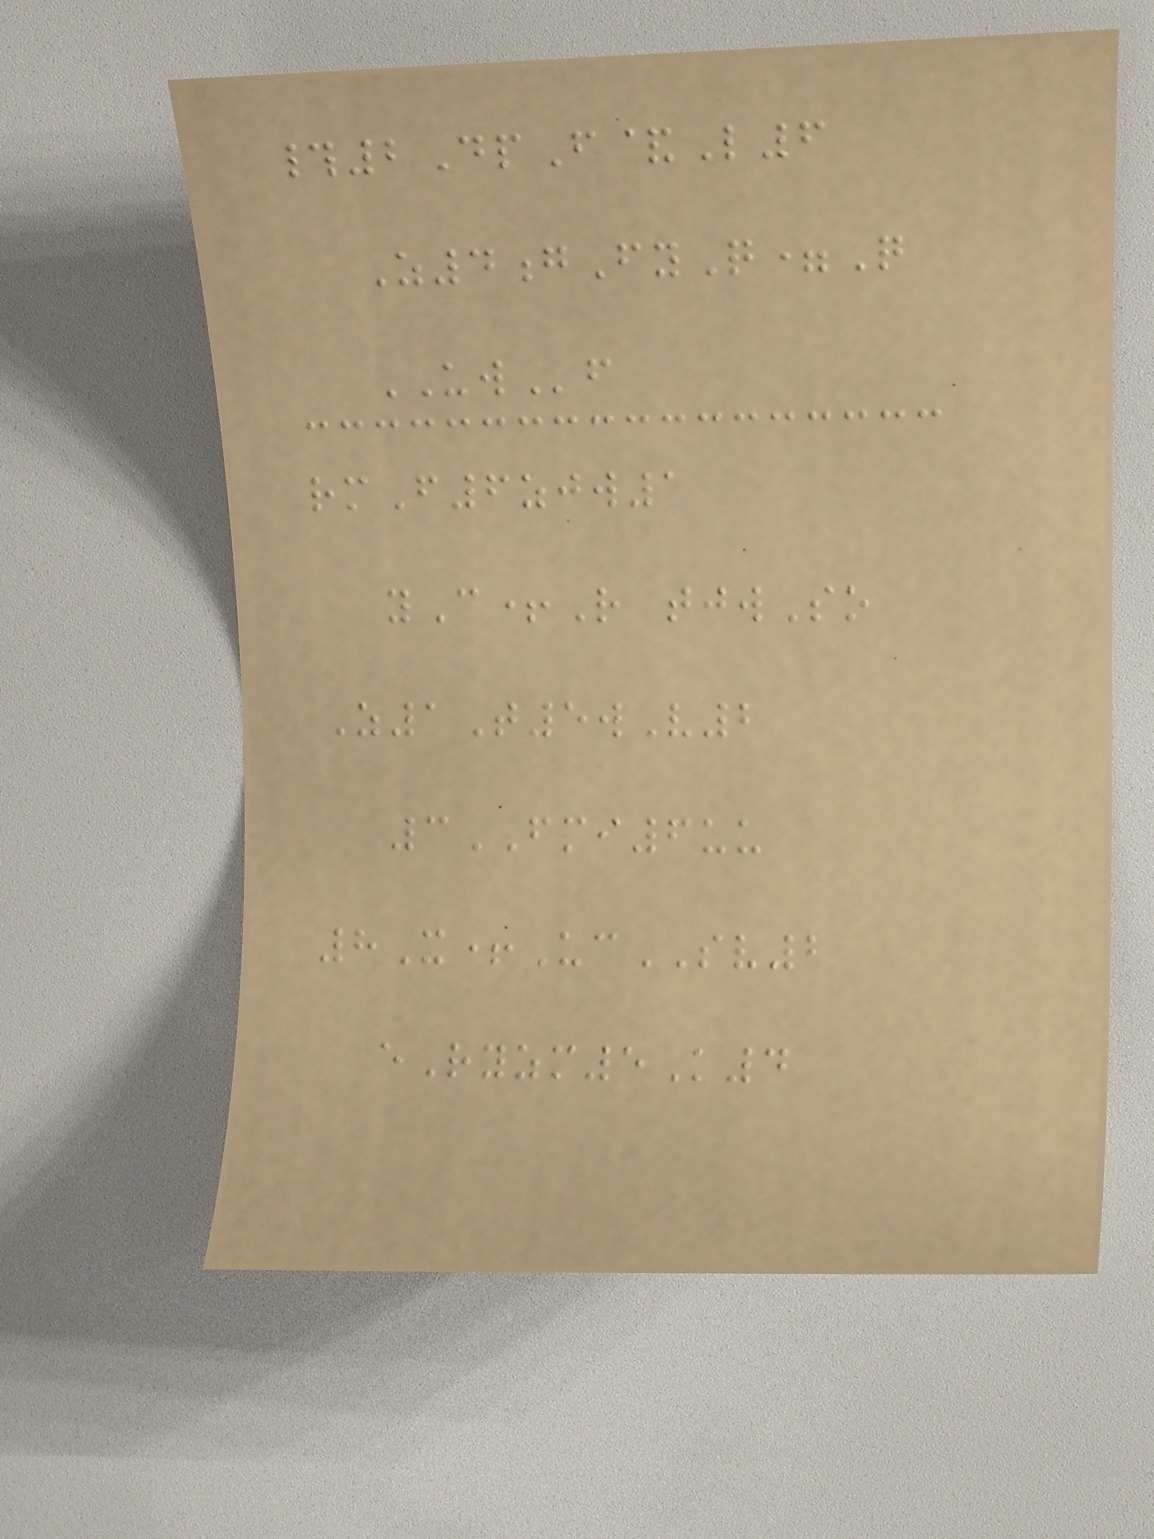#2DpF&L6
Z4gFyQ=Q
UWf
rmF6zjw1
yC+R tjwSo
Z1T5wV2
3FMI6uu
8X+UcSV2
eRyzm5K4
